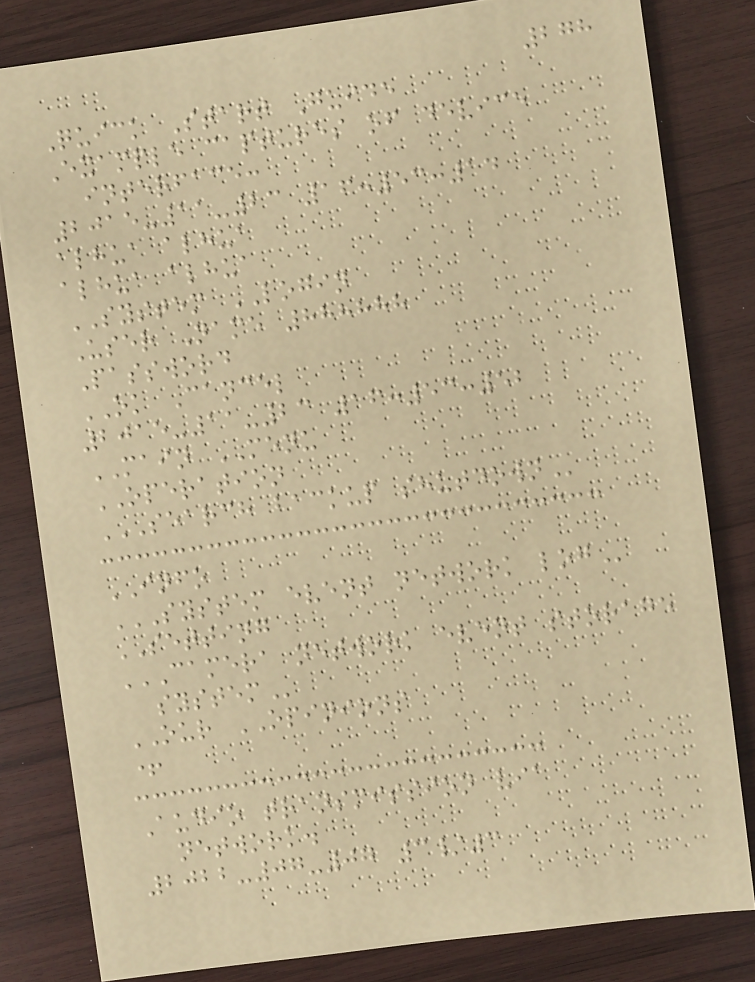278
Quick Start Guide
Example captures of device
interface:
2015-11-23 16:53:14
alhua alhua
alhua alhua
SYSTEM LOGIN
User Name 888888
Password
OK Cancel
2015-11-23 16:53:52
MAIN MENU
OPERATION
SEARCH BACKUP SHUTDOWN
INFO
SYSTEM EVENT NETWORK LOG
SETTING
CAMERA NETWORK EVENT STORAGE
SYSTEM
OUR OPINIONS
+
Audio transmission via
network.
2022-07-07 3/3
